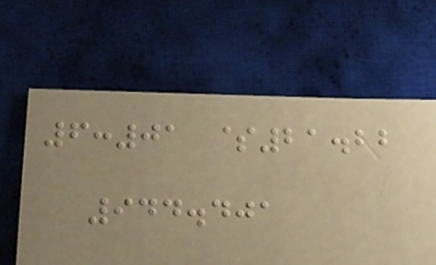6:01 $21.22
944.401
